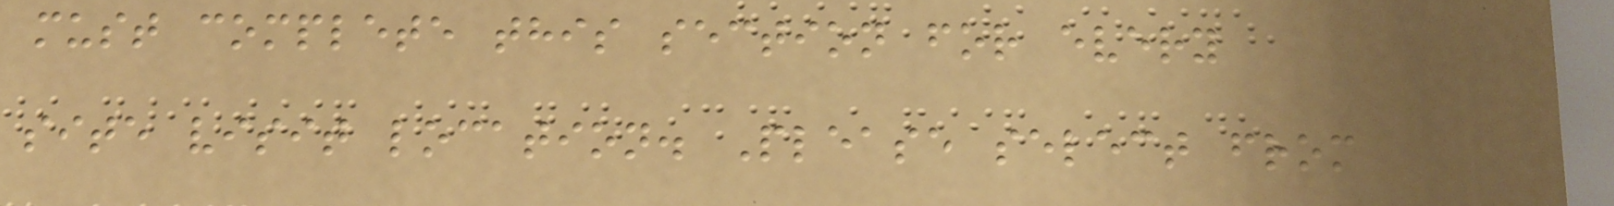must complete this section for every
site visit location. Please select from
